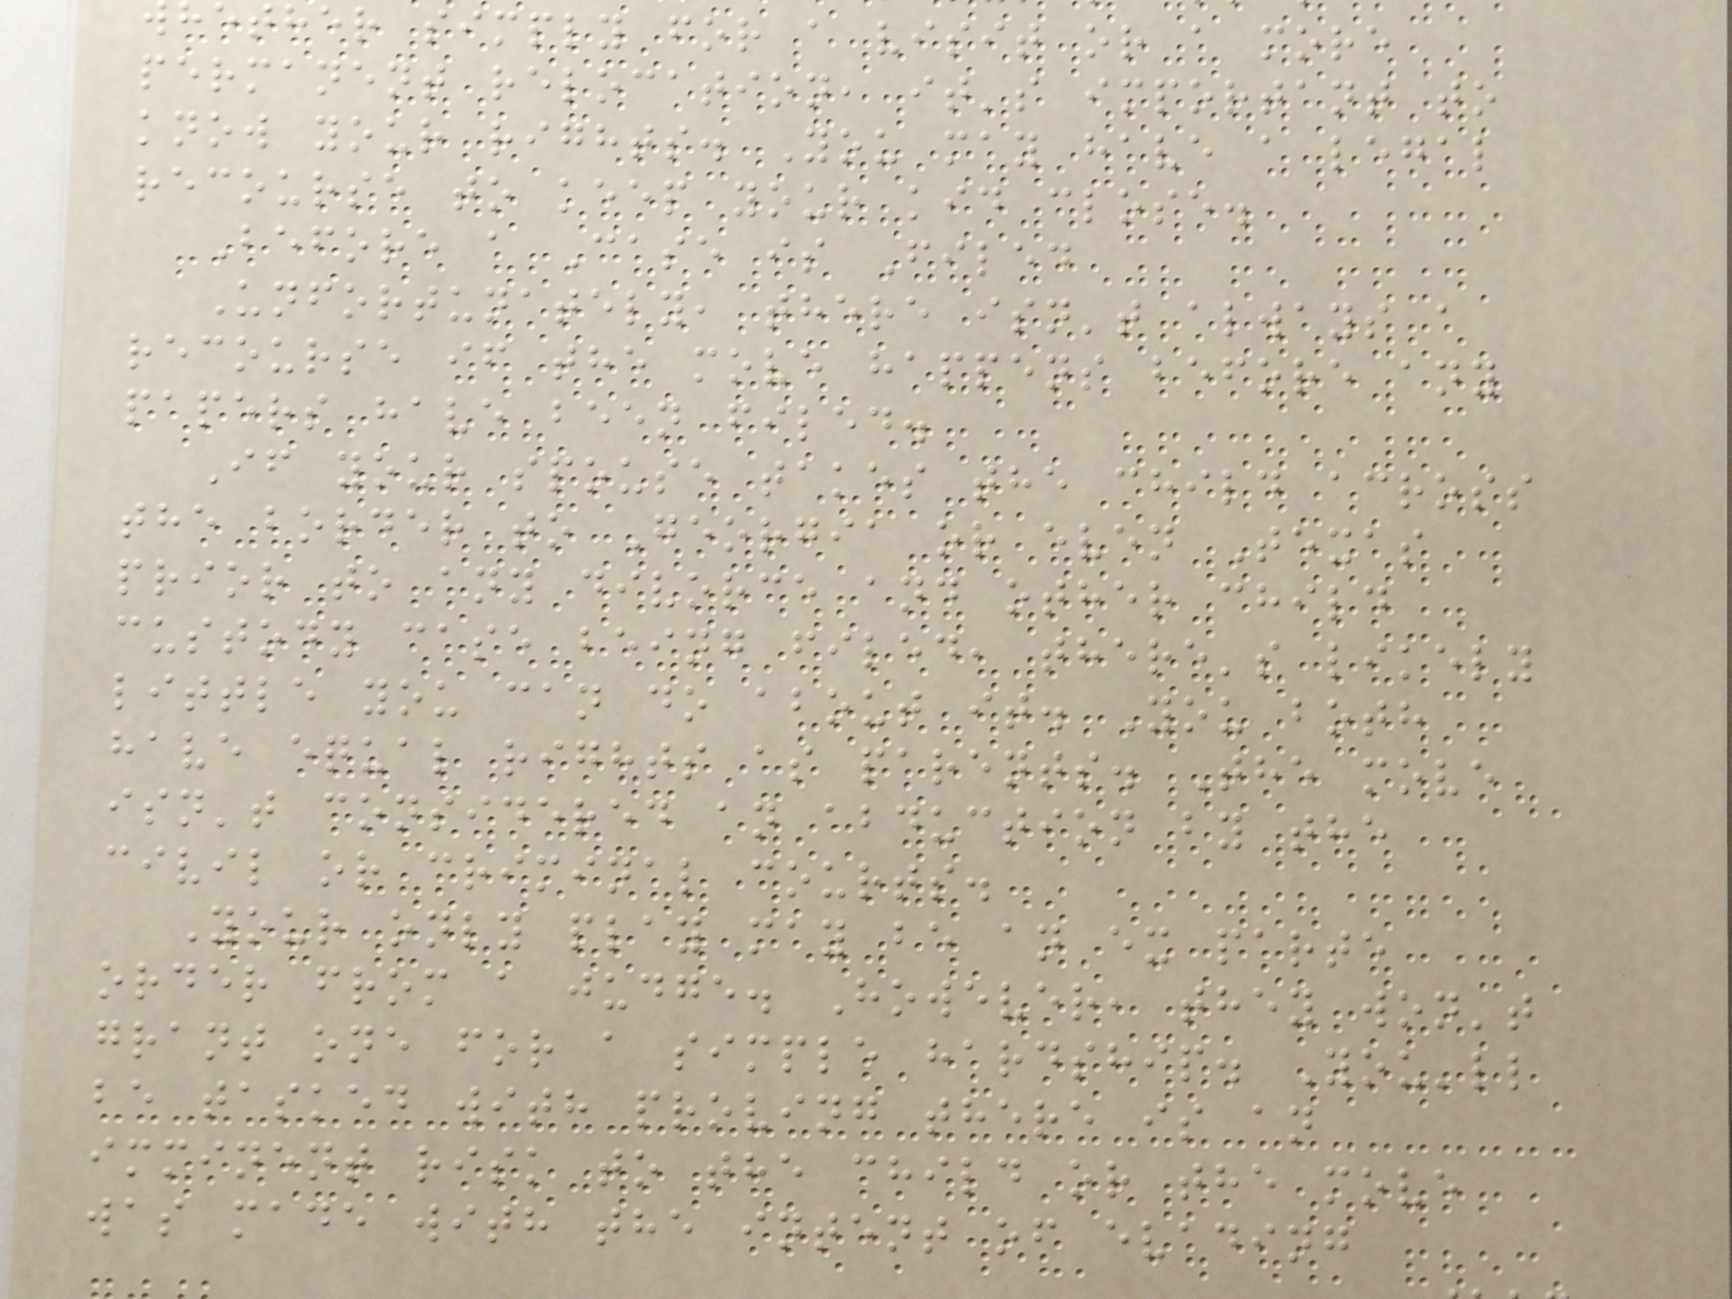ether simply for a visit or a more
permanent relocation, it's important to
know your rights. You may have a legal
recourse to keep your kid close.
Before a Case is Filed
Unfortunately, there isn't always a
recourse if the move happens before any
papers have been filed.
If your spouse takes the child across
the border to Georgia or even Texas
prior to any divorce and other child
custody case being filed, there's likely
little you can do about it. You both
have equal rights as parents. The move
isn't considered an abduction by the
civil or criminal courts.
Your only play may be an ex parte
order from a judge. However, they won't
grant one for a simple hardship. You'll
be tasked with proving there is an
imminent risk to the child or the move
was made with the intent of evading
